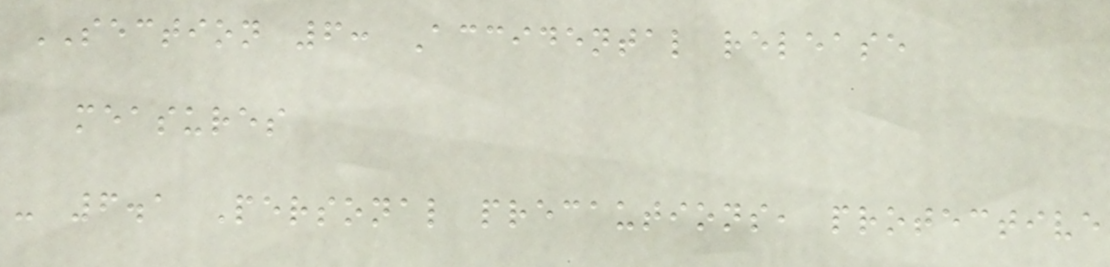SECTION 6: Accidental release
measures
- 6.1 Personal precautions, protective
